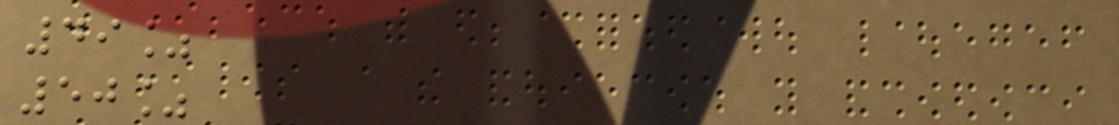49%
50%
